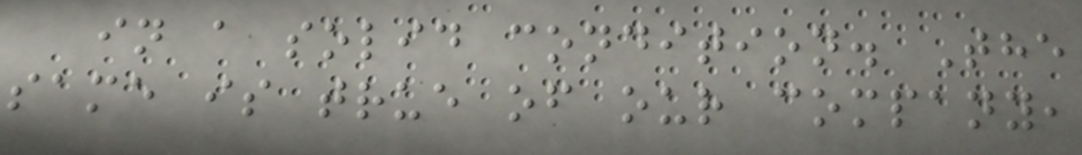in a solid condition. The
same is true of our company,
